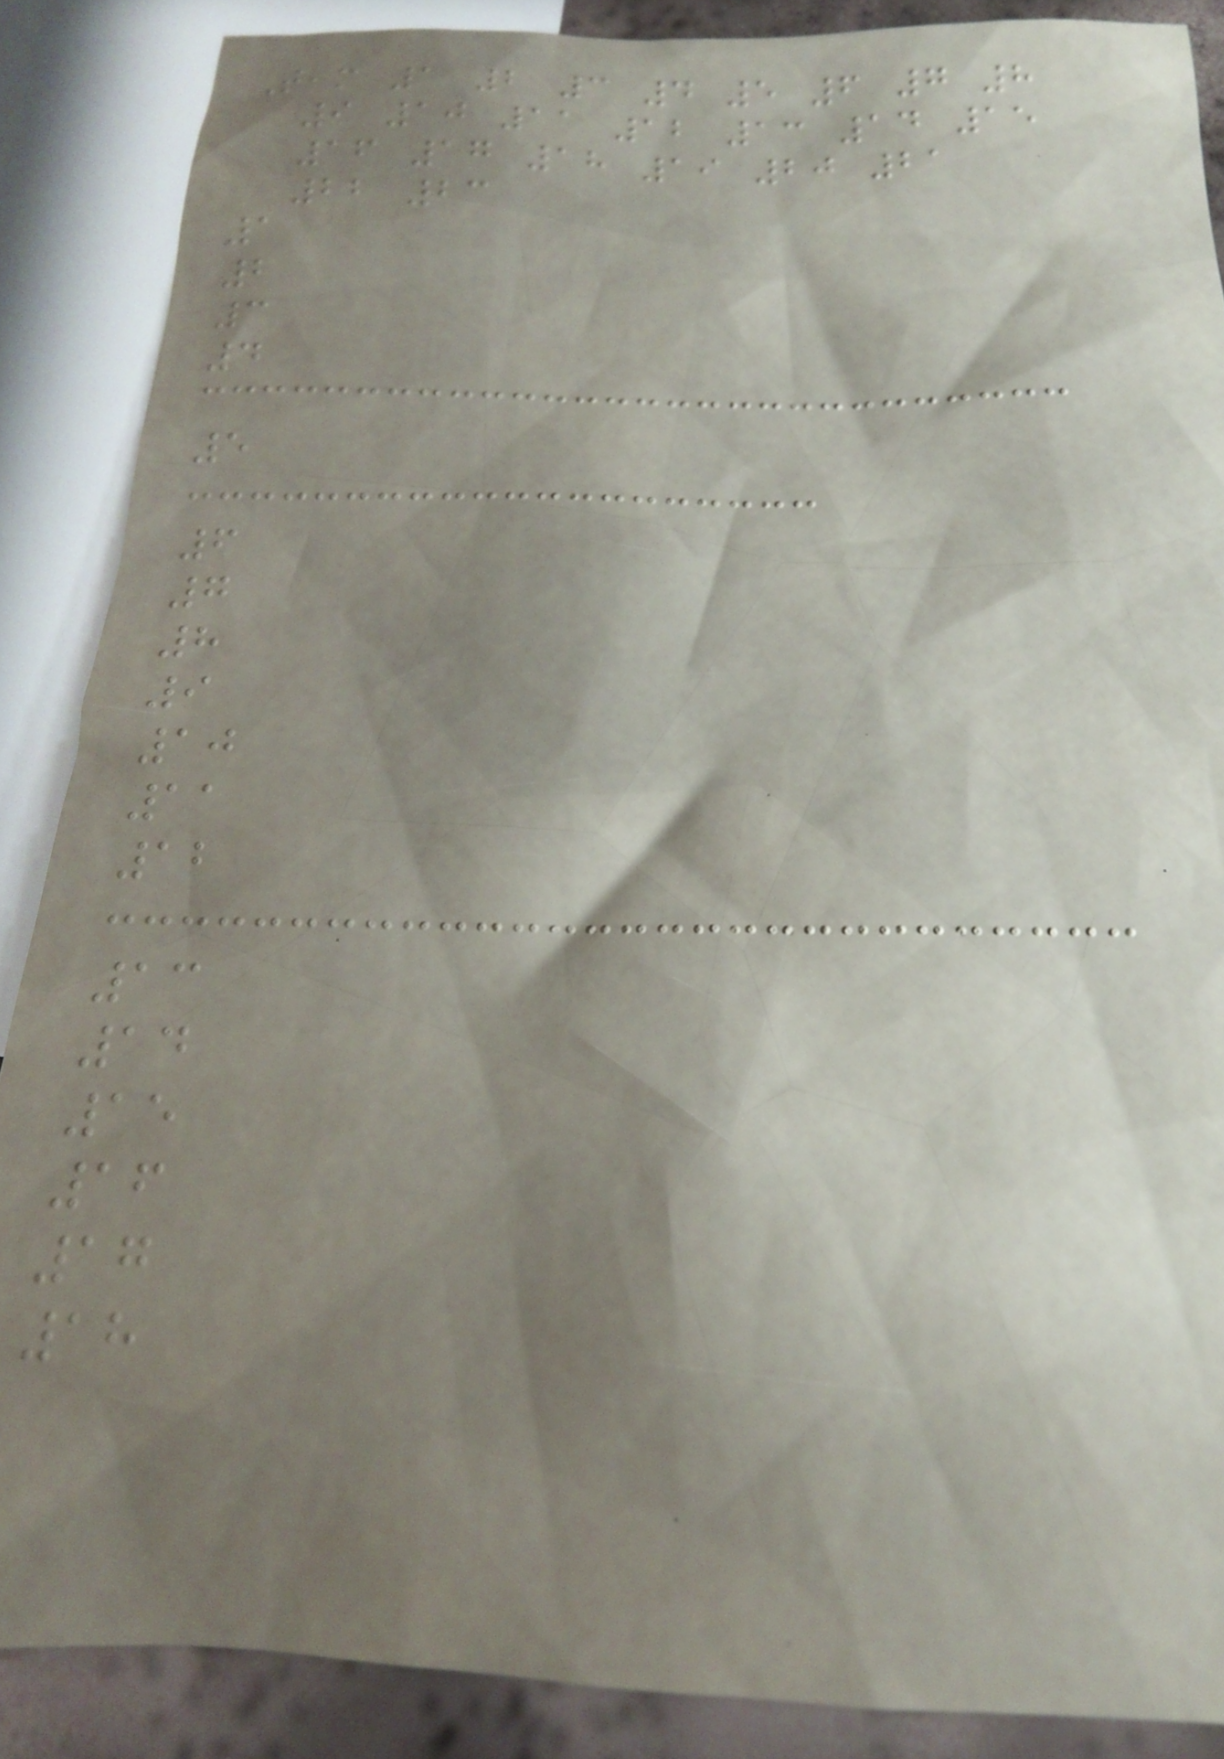Team 1 2 3 4 5 6 7 8
9 10 11 12 13 14 15
16 17 18 19 20 21
22 23
1
2
3
4
5
6
7
8
9
10
11
12
13
14
15
16
17
18
